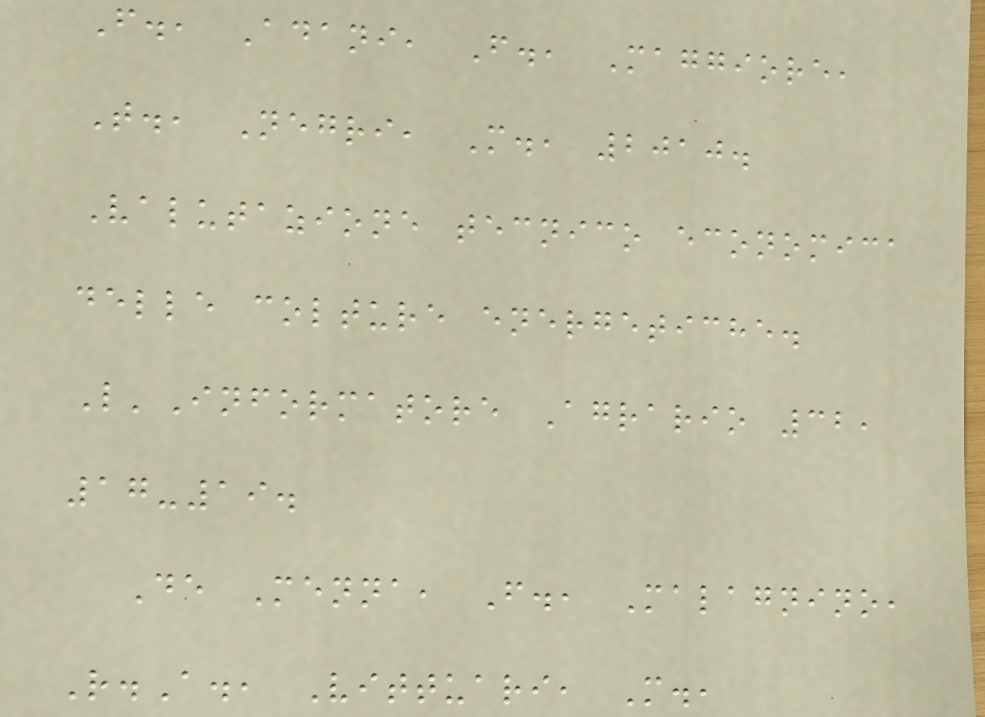F., Adani, F., Maggiore,
T., Negri, M., 2010.
Valutazione tecnico economica
delle colture energetiche.
L'Informatore Agrario 32,
17-19.
De Menna, F., Malagnino,
R.A., Vittuari, M.,
